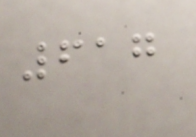617
